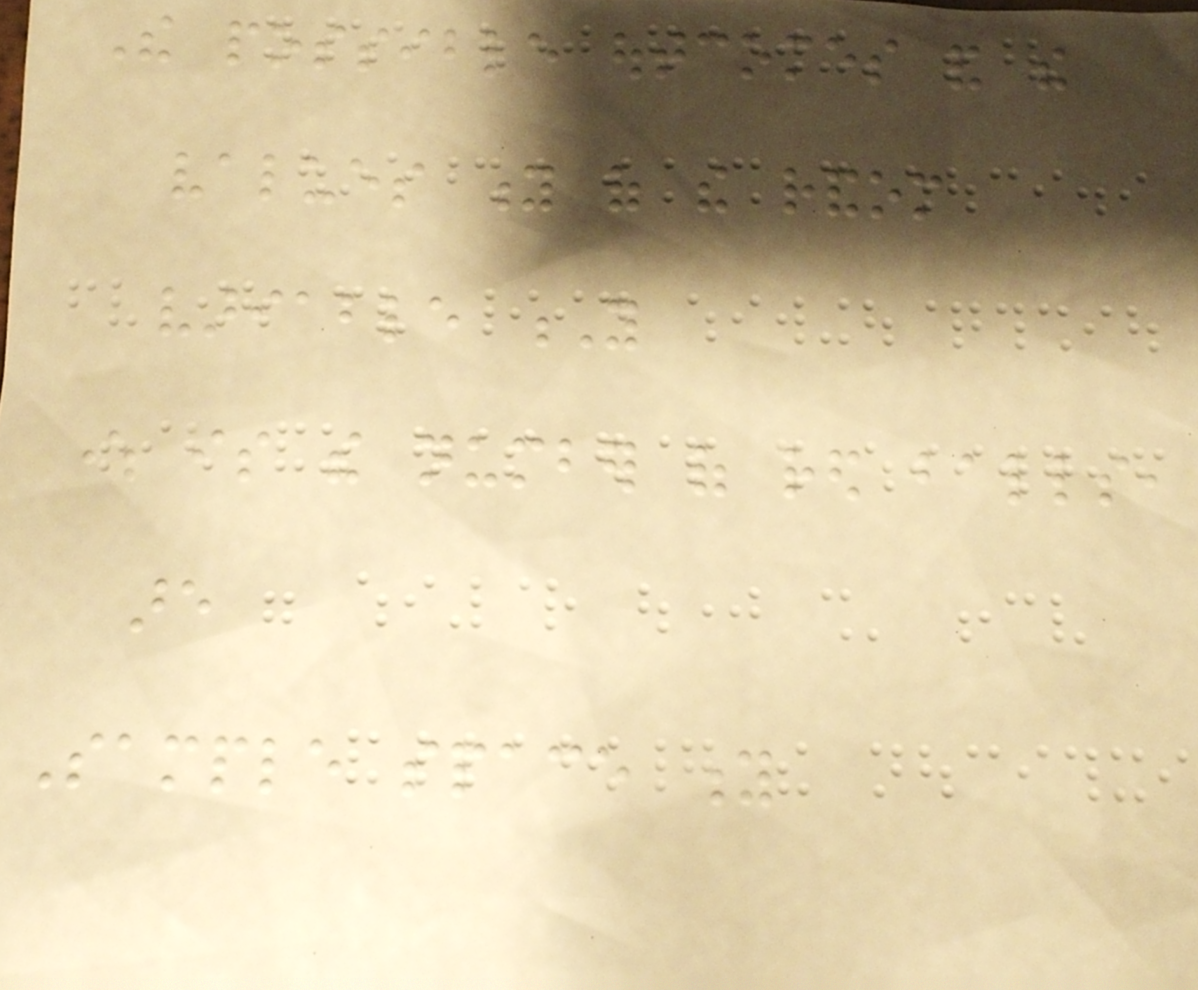The possible outcomes and the
values y of the random
variable Y
where is the number of red balls,
are
Sample space y
